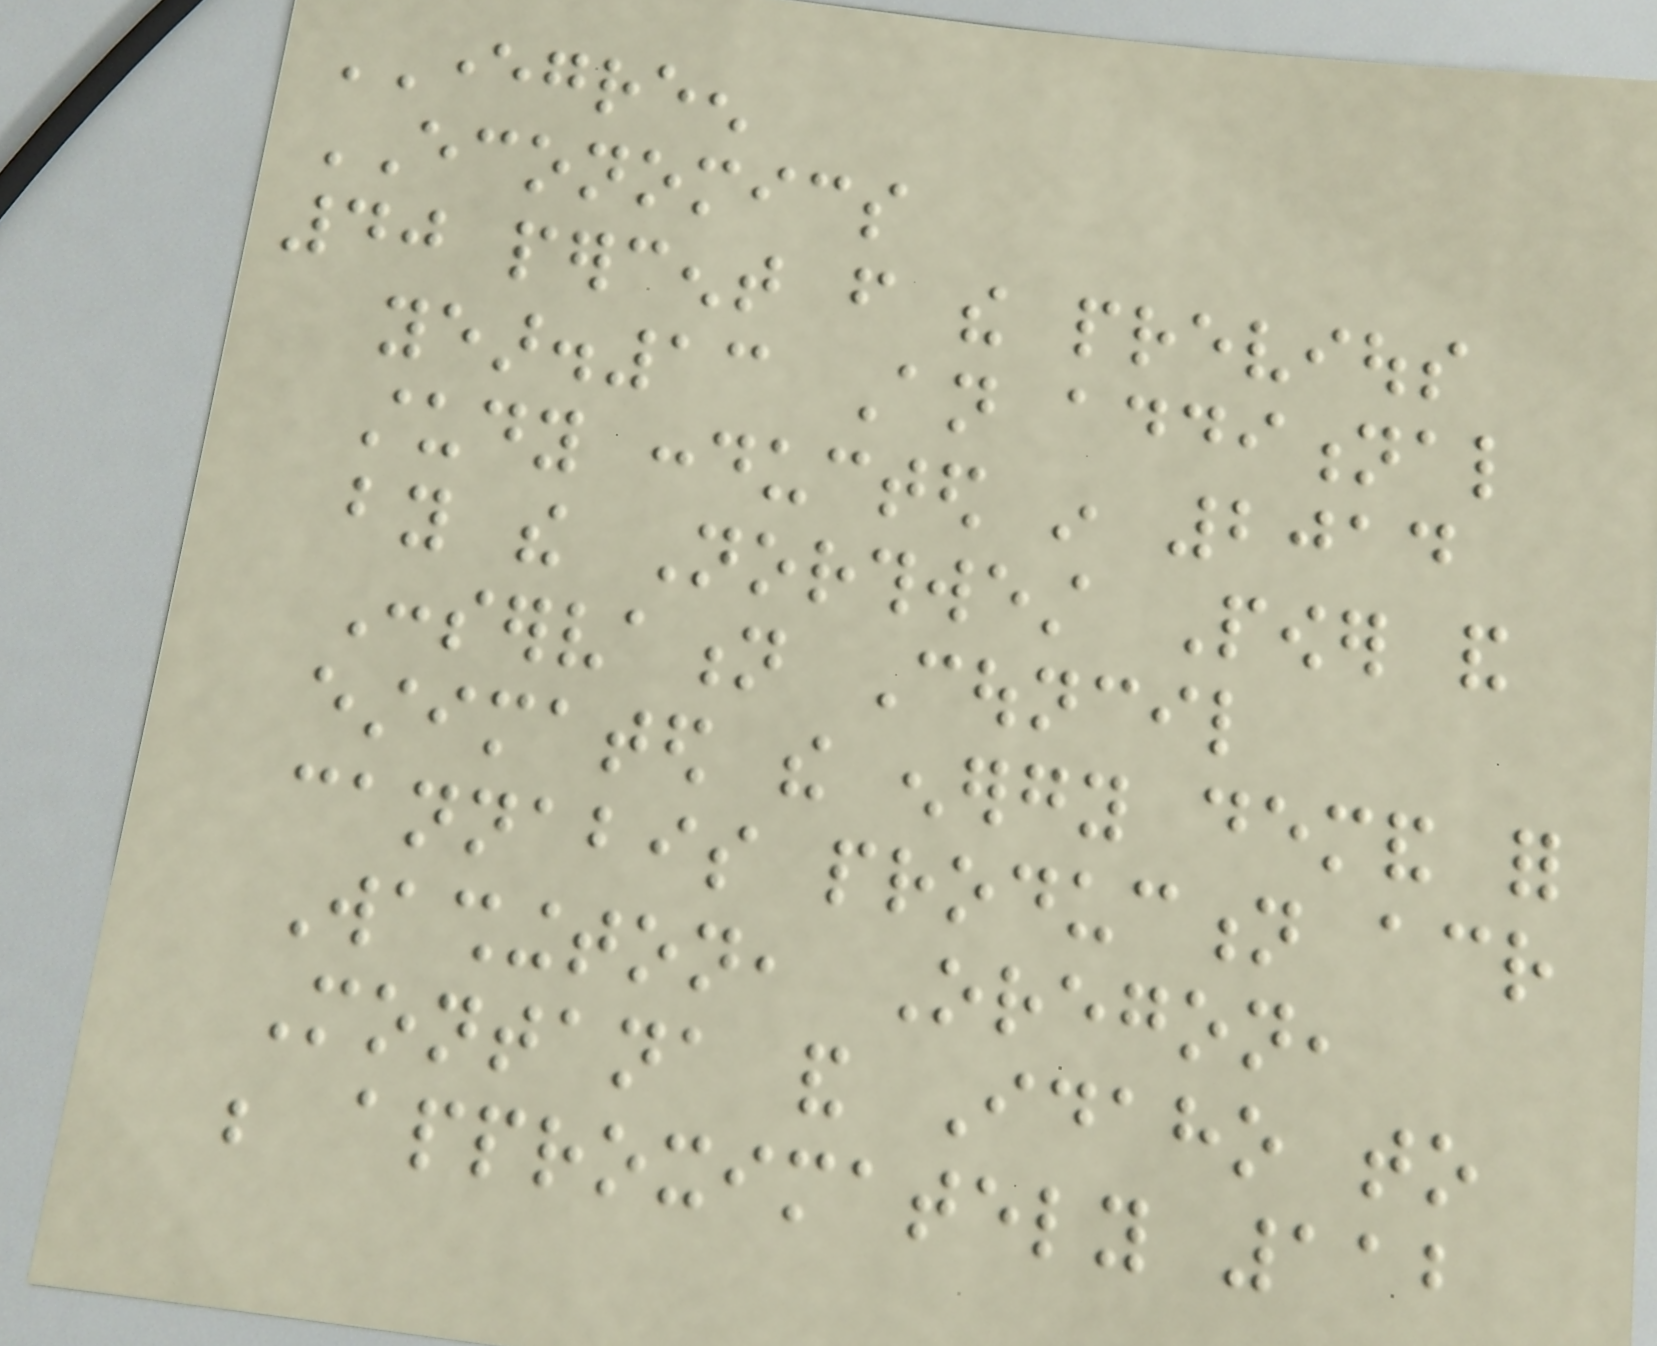EVERGREEN
ECONOMICS
40 percent from the previous
year.13 An additional
study conducted in 2014
by the Northwest Power and
Conservation Council
estimated the energy demand for
cannabis production across
Washington, Oregon,
Montana and Idaho to
be approximately 112
